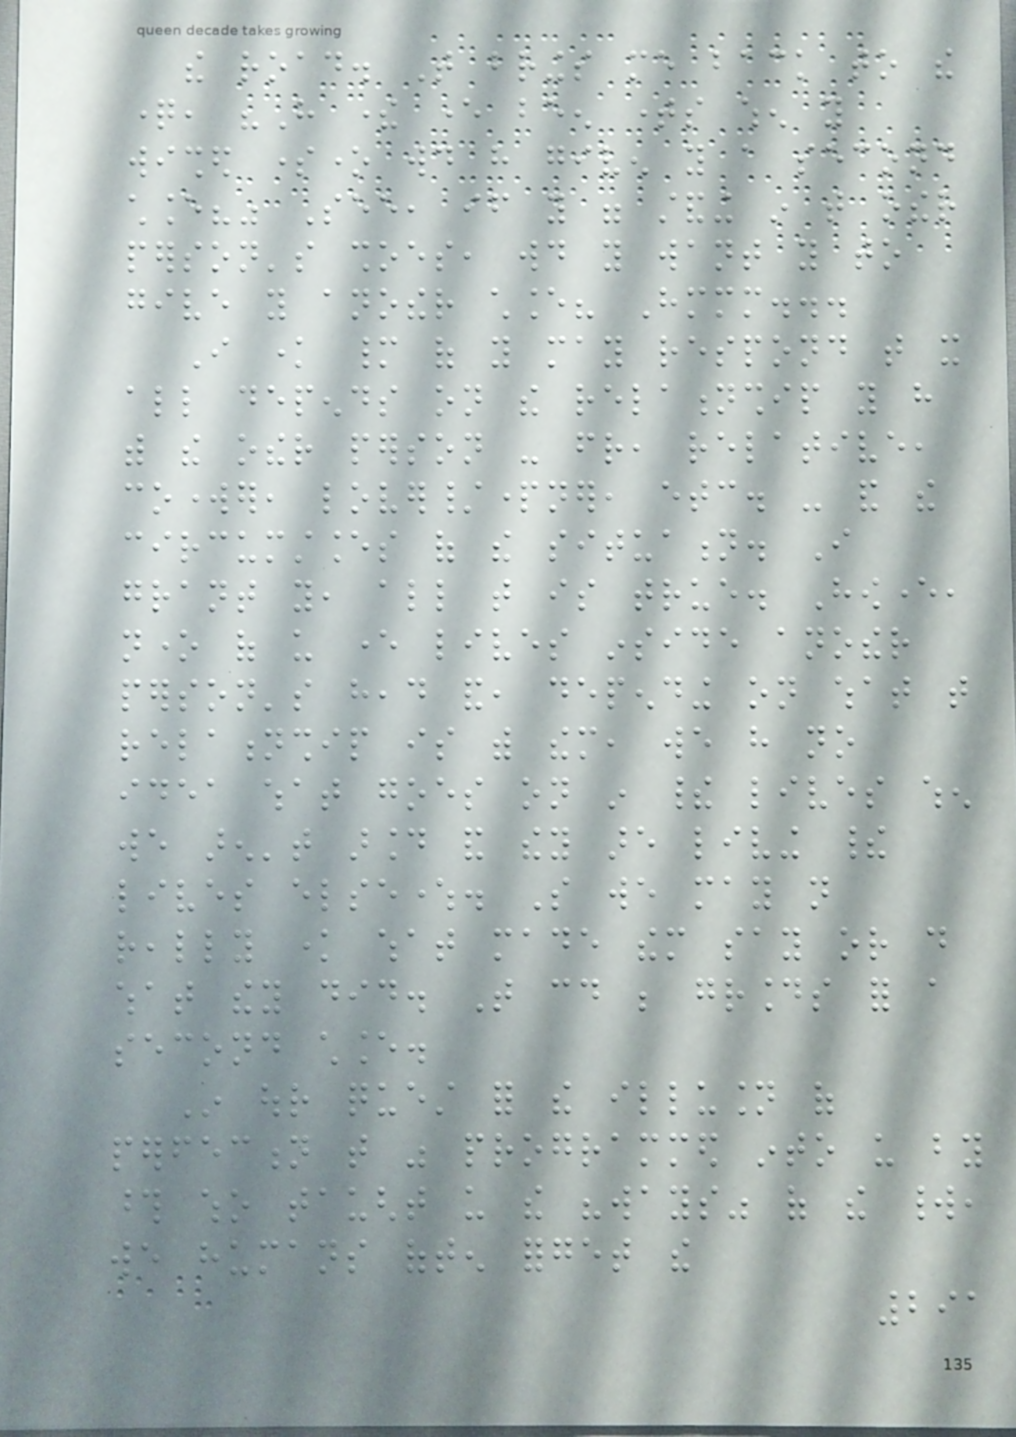the road. That brings me back to the
question, "Have there ever been times when you
wished someone would have given you a second
chance?" See, if you were standing in that other
person's shoes, would you want you to
give you another chance? Hmmm...
I know many of you may respond that it
all depends on the relationship you have
with the other person - friend, relative,
coworker, lover/partner, etc. - and the
circumstances of the situation. I
grant you, all that is true. However,
none of us ever lives inside another
person's head and, depending on what that
relationship is with them, we have no
idea what goes on in their lives when
we aren't around and they are living their
lives elsewhere. So we may not
really know what made them say or do
what they did. That could be grounds for a
second chance.
In our quest for the illusion of
perfection that was programmed into us by
those who taught us the "ways" of the world,
we humans often forget the
291
